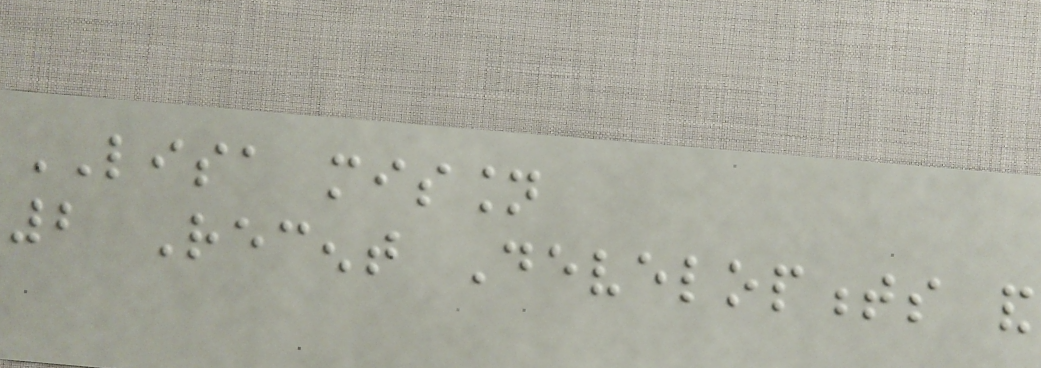LISA mission
2 Recent Developments and
